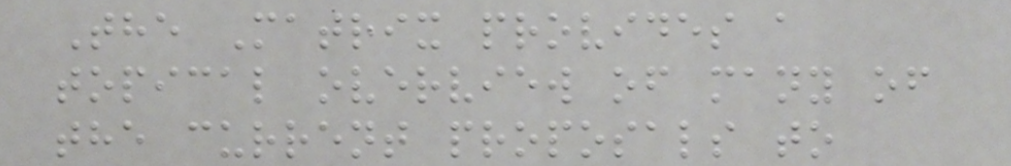The Matrix provides a
topical overview of many of
the current proposals to
